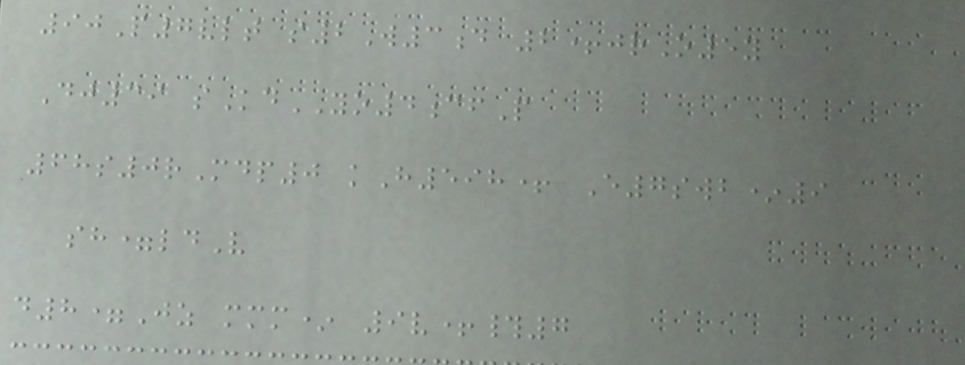90P7vlt s2W3d 2+jrO5y
Dj39 sKdYO4cfP
68s0rMdp0 kH598+ E7swb*9
sh=ldV
d8=Jz mmm* 9v+#7
